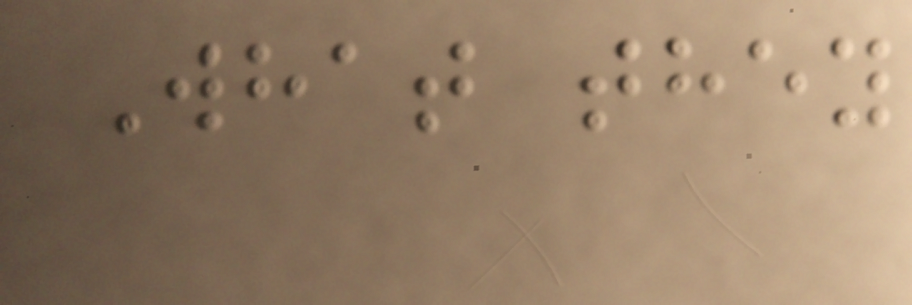What they
